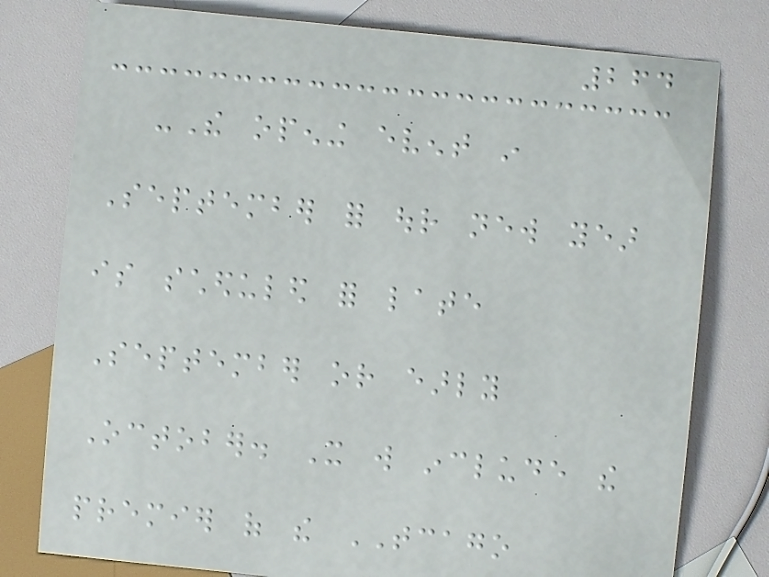264
-The opening event in
September for our new year
is scheduled for late
September or early
October. It will include the
premier of the TCAGO
